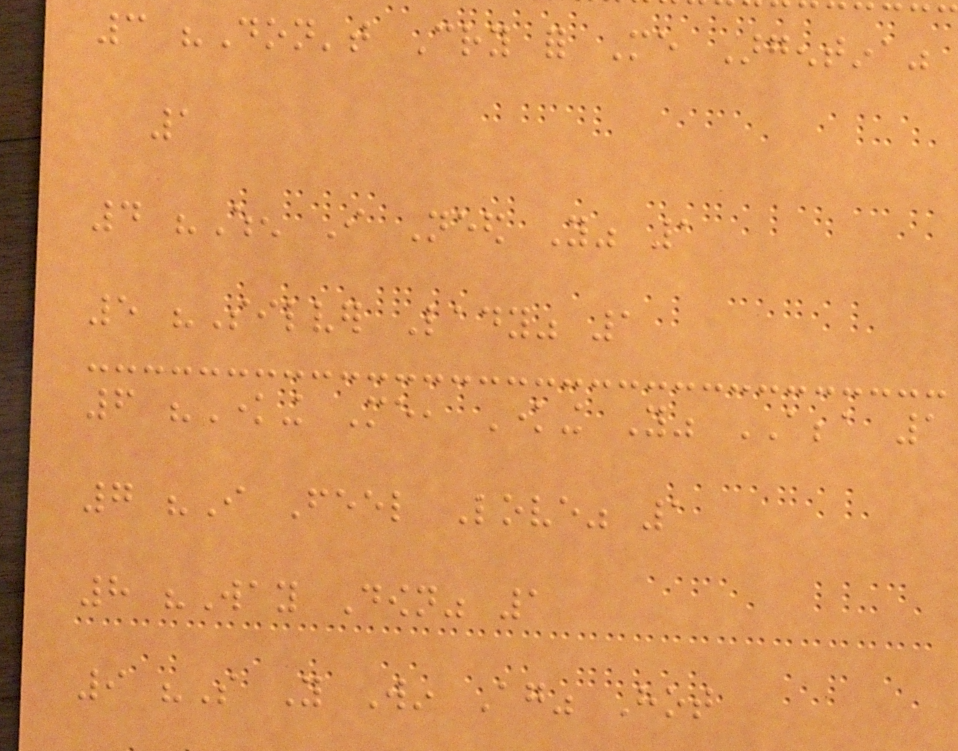3 "Don't Cry for Me Argentina"
1
4 "When I Need You" 1
5 "Silver Lady" 1
6 "Knowing Me, Knowing You" ABBA 1
7 "I Feel Love" 1
8 "Way Down" 1
9 "So You Win Again" Hot
